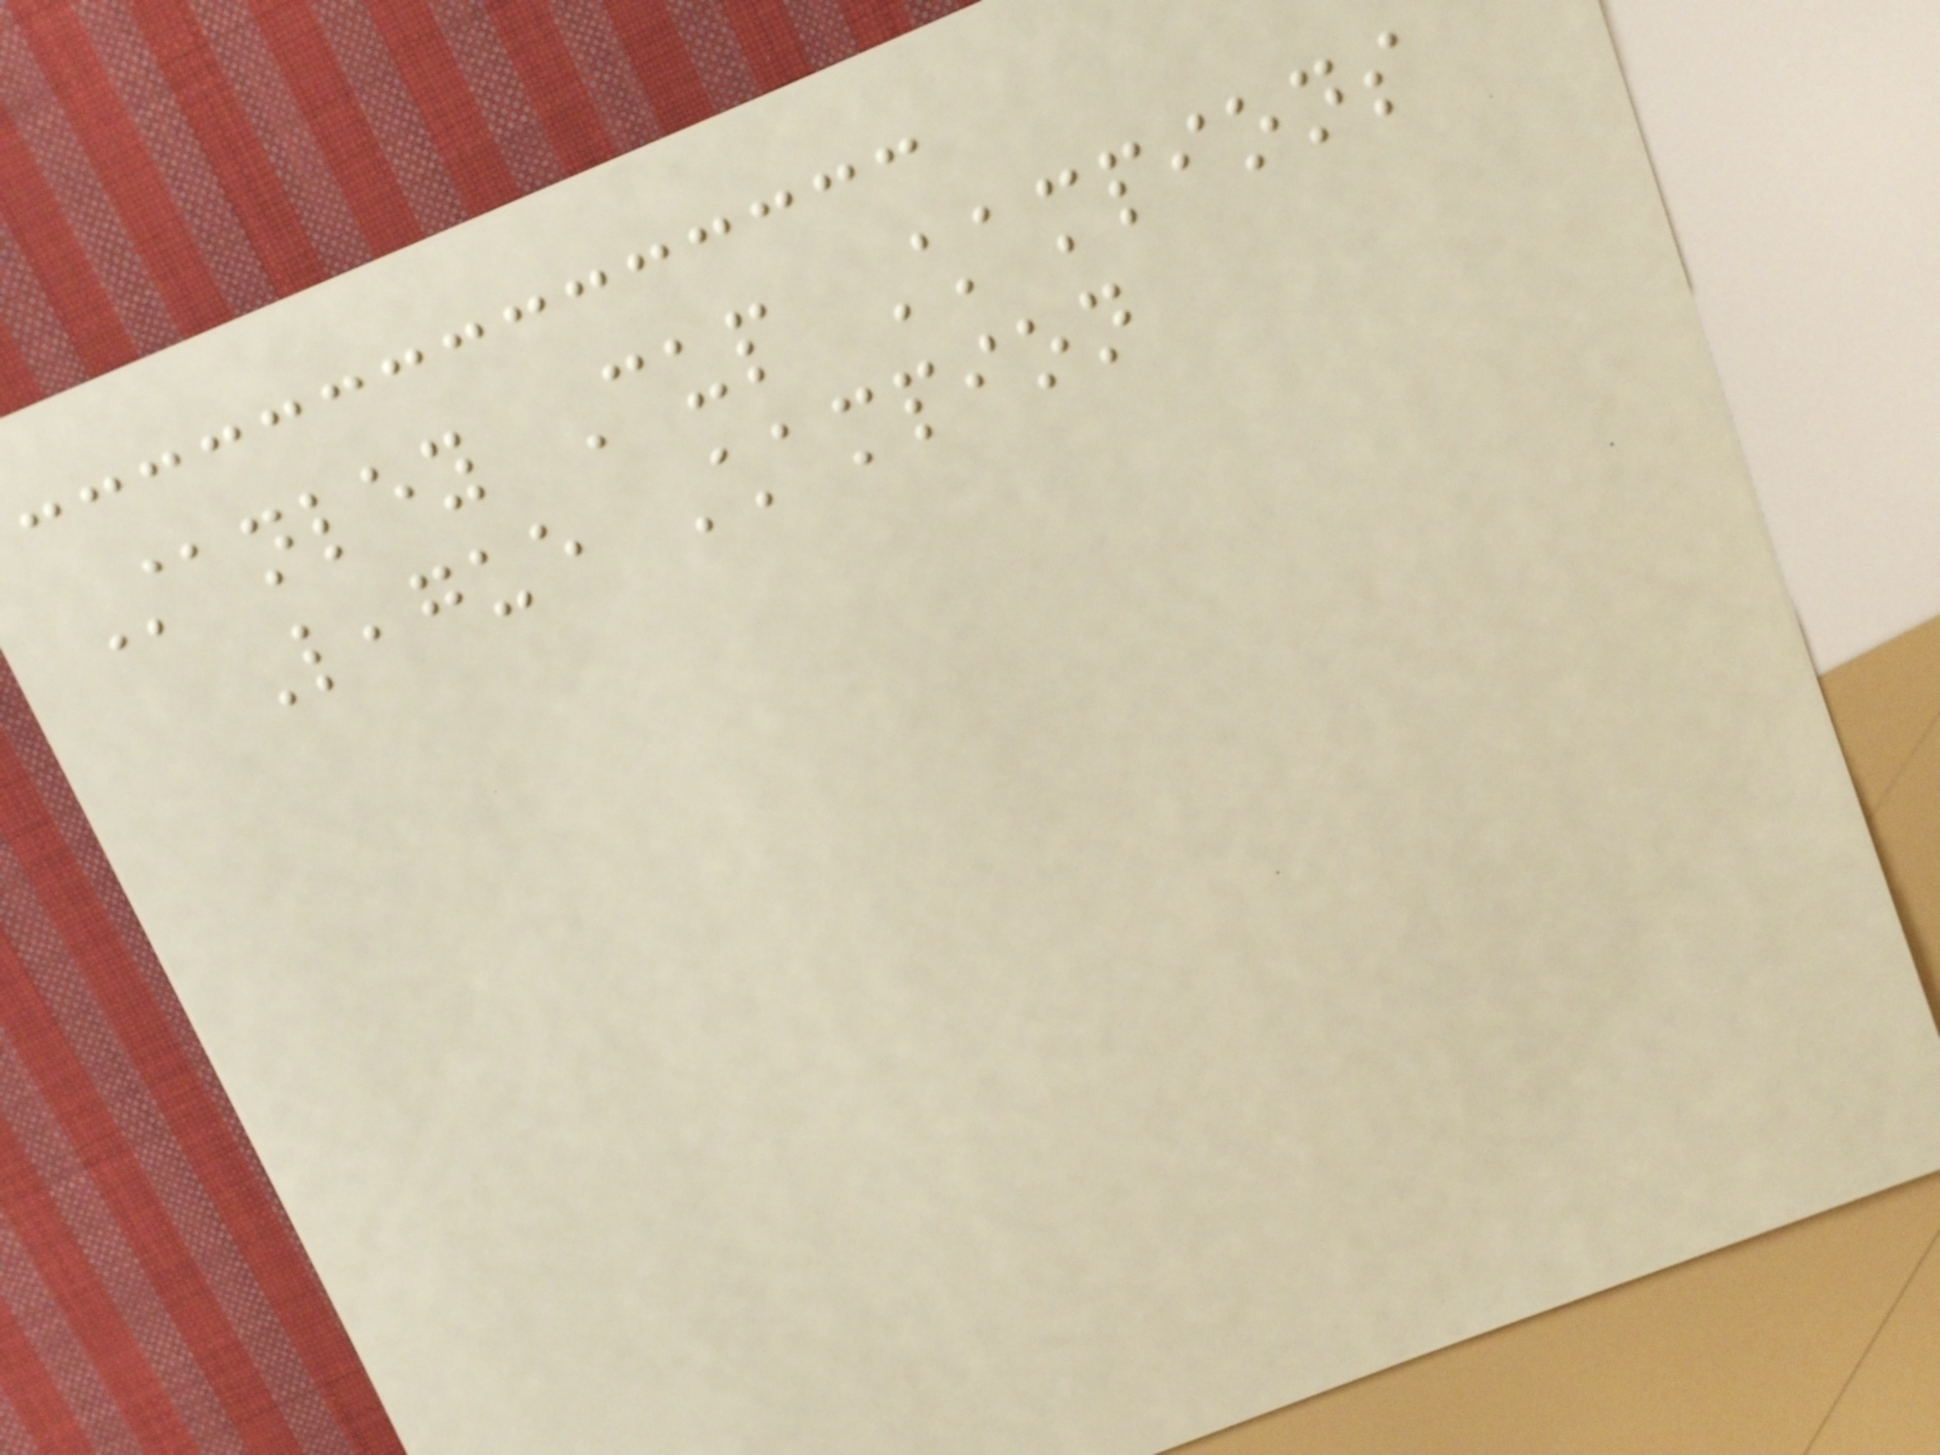Stanley Cup Champions
League Champion
